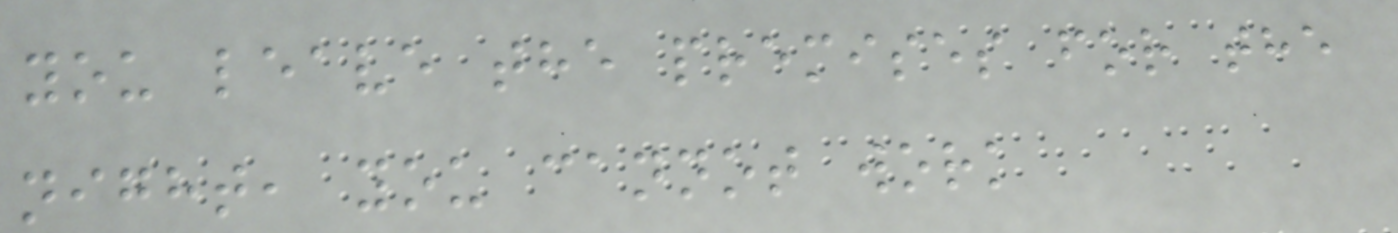you leave the premises for the
night, you cannot work
